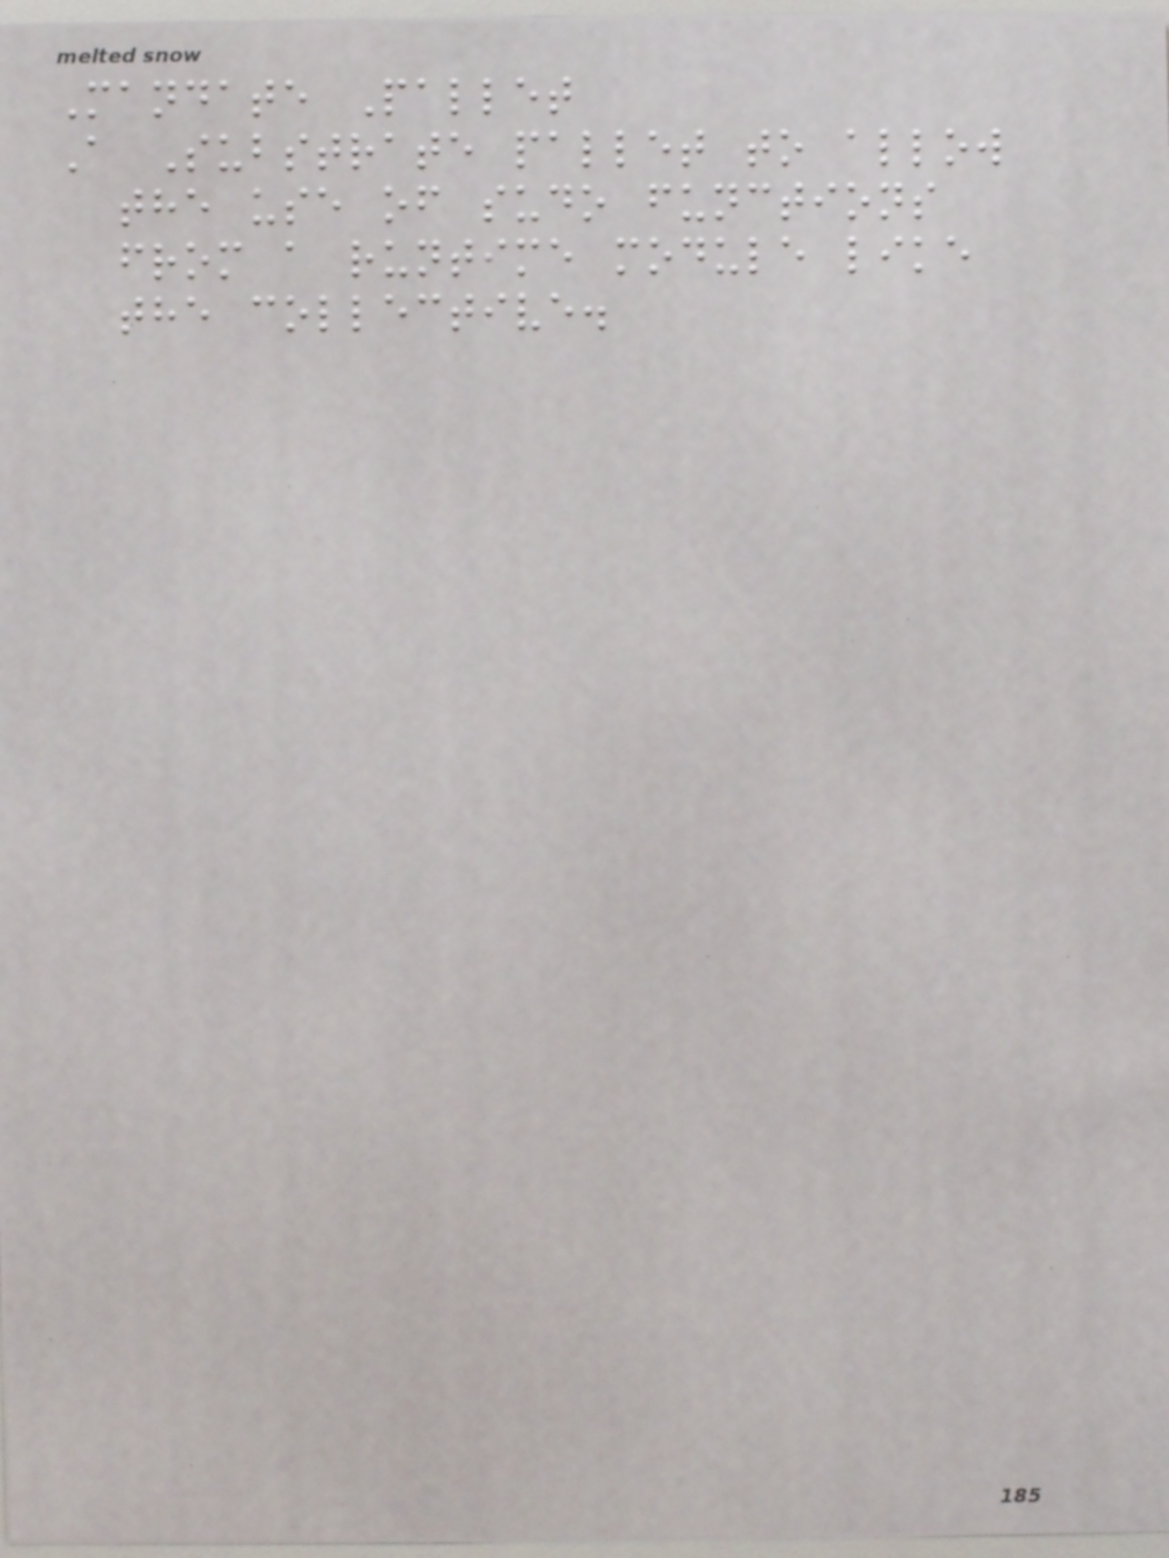Mandate Pallet
A Substrate pallet to allow
the use of sudo functions
from a runtime module like
the collective.
